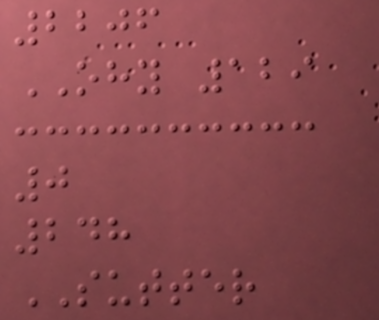2206
OHY 129
0
248
SUTTER
